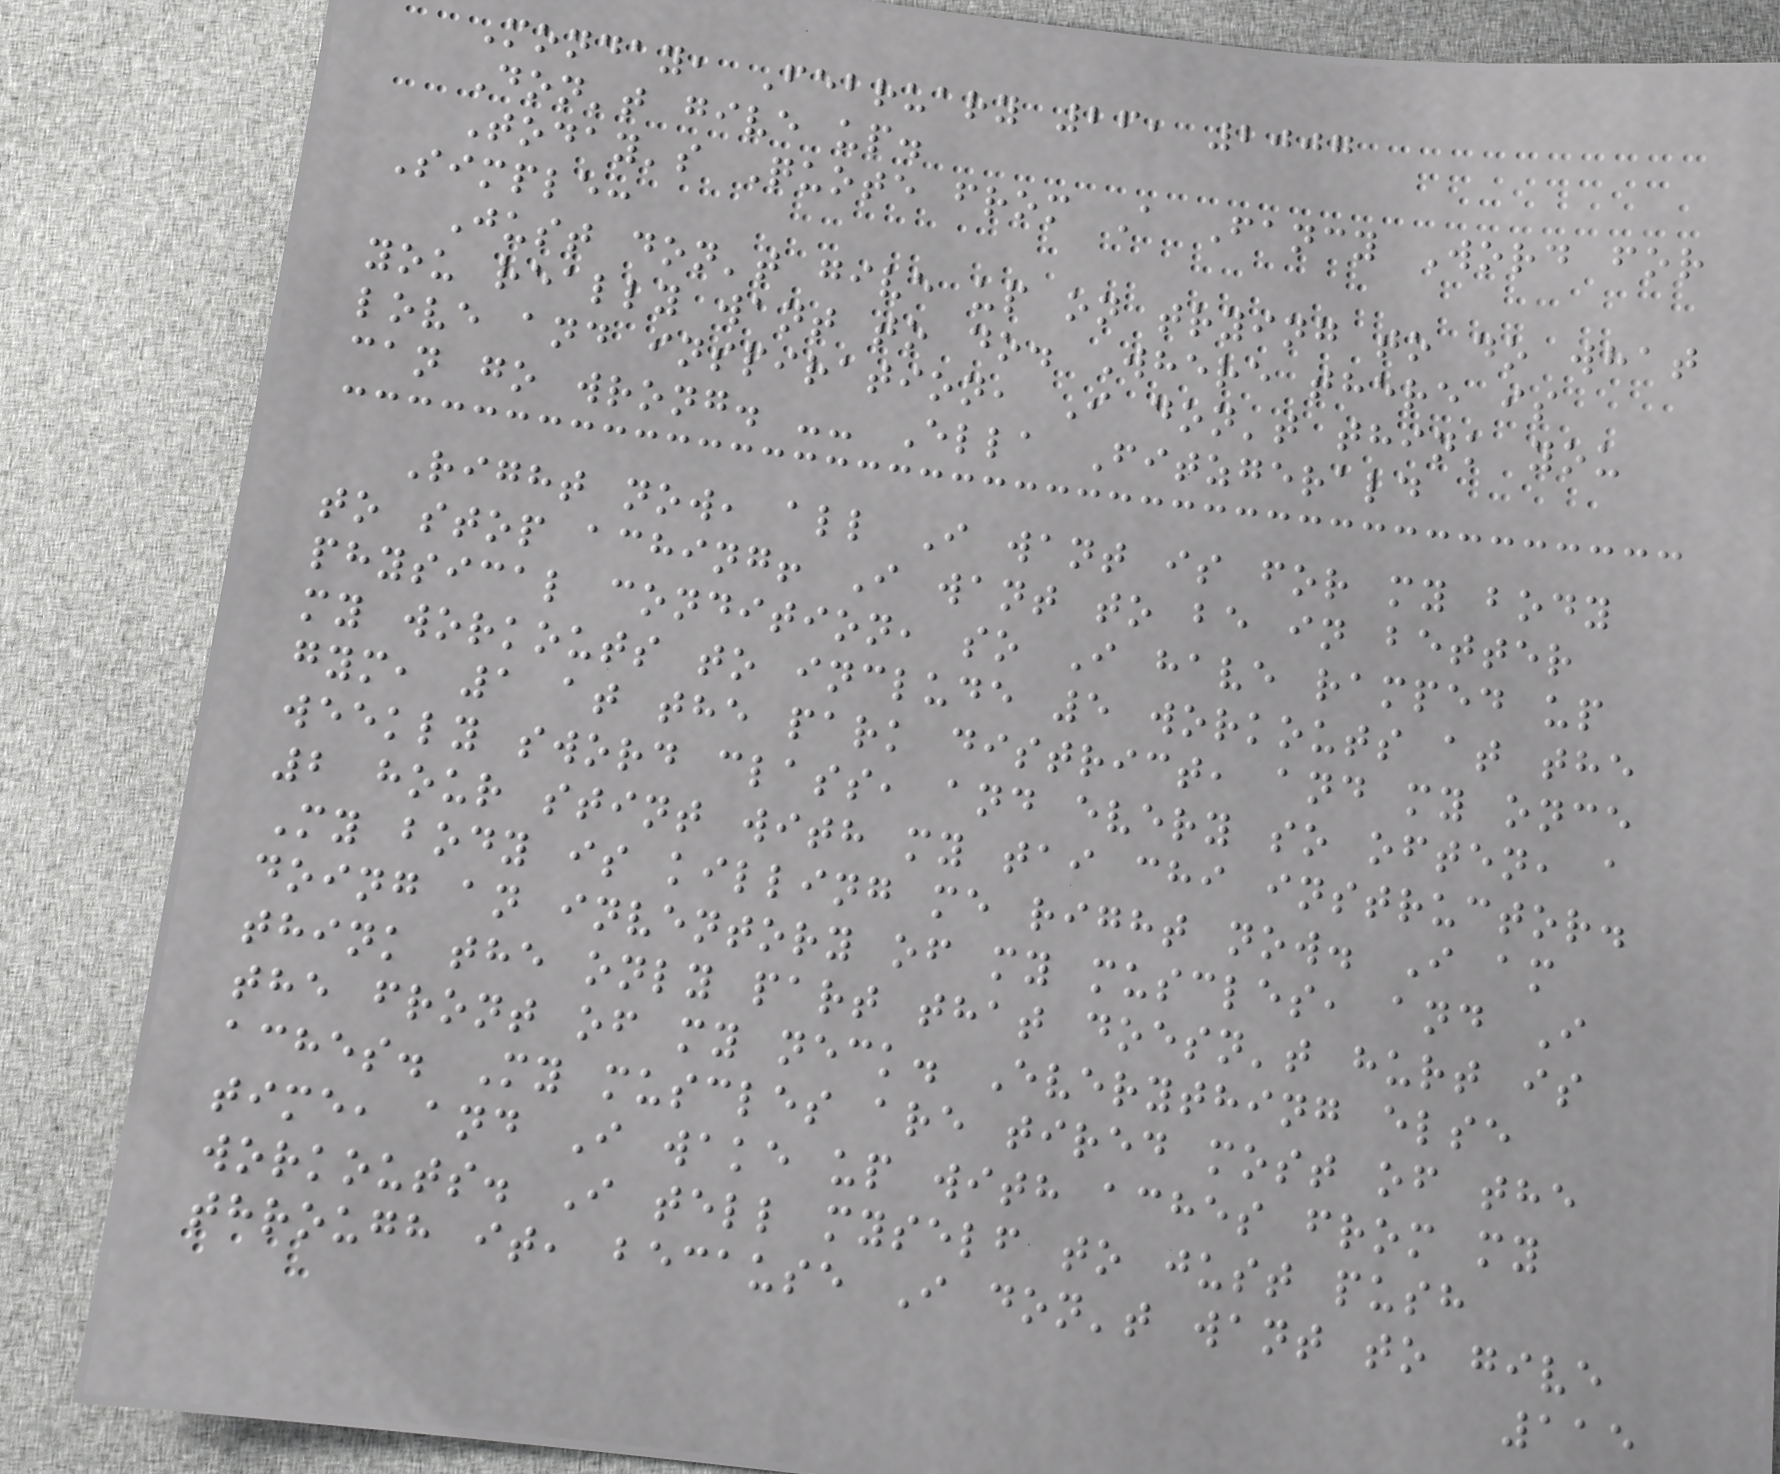Monday, February 26, 2007
Don't give up.
Today's Quote from A Fancy Word for
Simple:
Just don't give up on trying to do what
you really want to do. Where there is
love and inspiration, I don't think you
can go wrong. -- Ella Fitzgerald
Right now, all I want is for my body
to stop aching! I want to be in better
physical condition, so I have ramped up
my workouts to include 5 workouts at the
gym, 1 at the park district, and my once
weekly sword class, and every so often, a
2 hour stint with my tai chi instructor.
My body is killing me right now. I am
doing an inventory of my muscles, and I
think the only part that doesn't hurt is
the front of my neck. Everything else
aches. My muscles are tired most of the
time, and I wake up with aches from my
workouts. I tell myself to just push
through it, because I don't want to give
115
